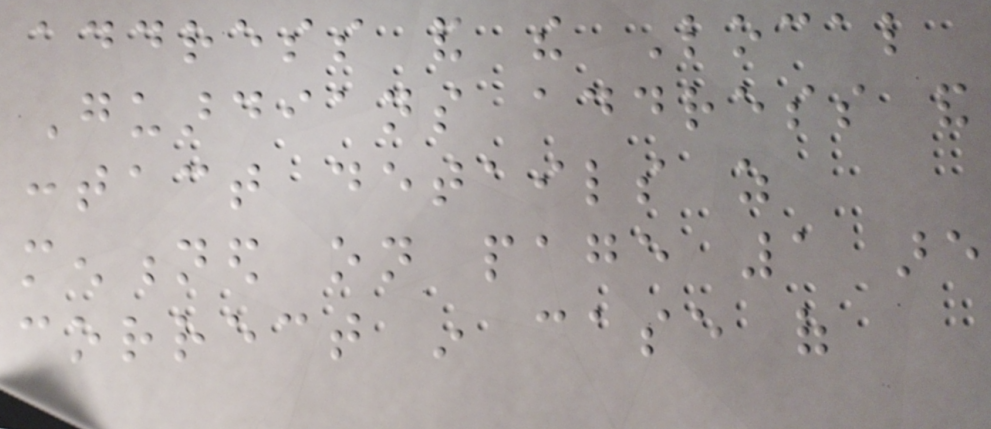address and the Local
Guardians address and
contact details as
mentioned on page 1 are
correct in case of
